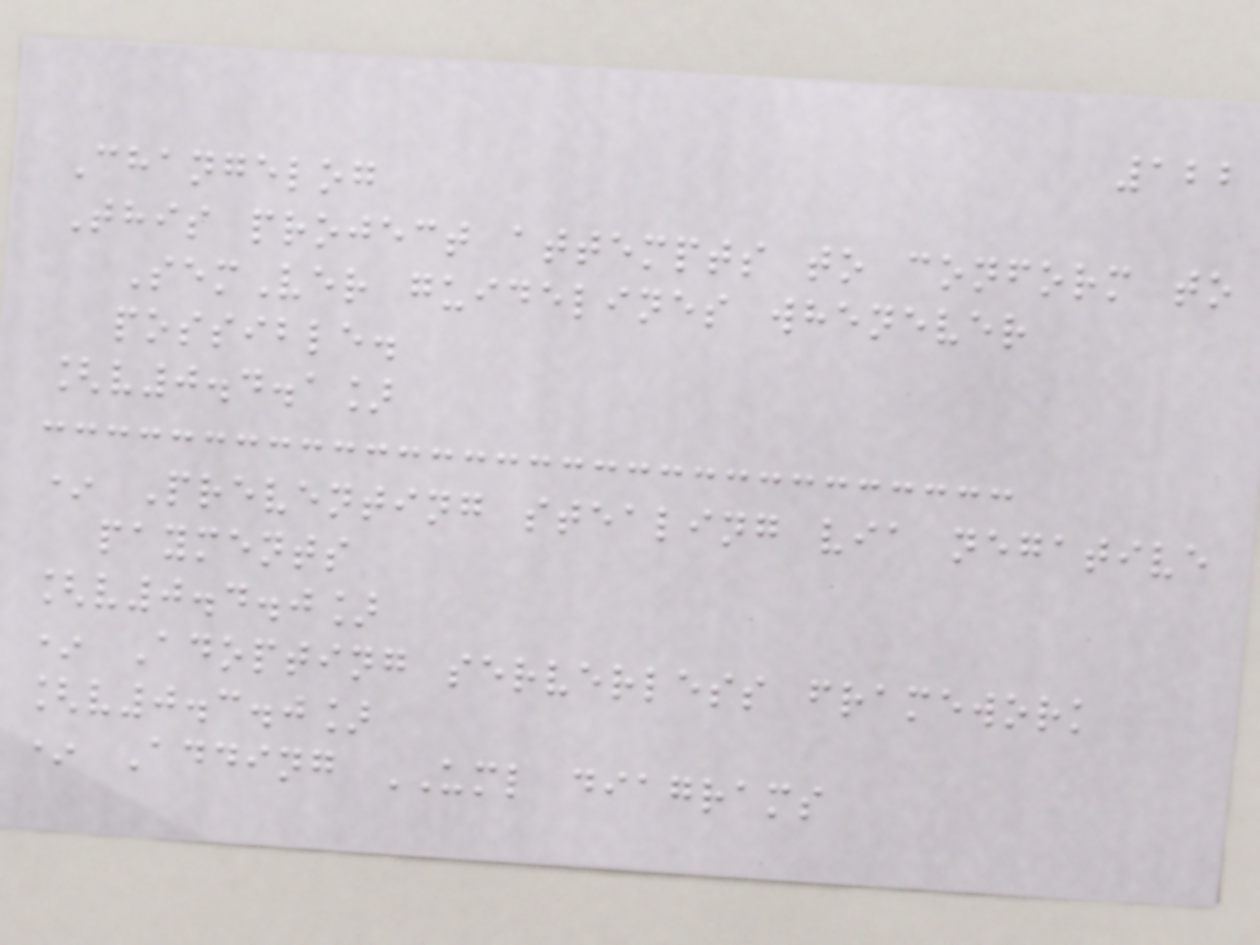122
Changelog
This project attempts to conform to
SemVer guidelines whenever
possible.
[v0.4.1]
* Preventing stealing via negative
payments
[v0.4.0]
* Adopting serverless framework
[v0.3.0]
* Adding UML diagrams
